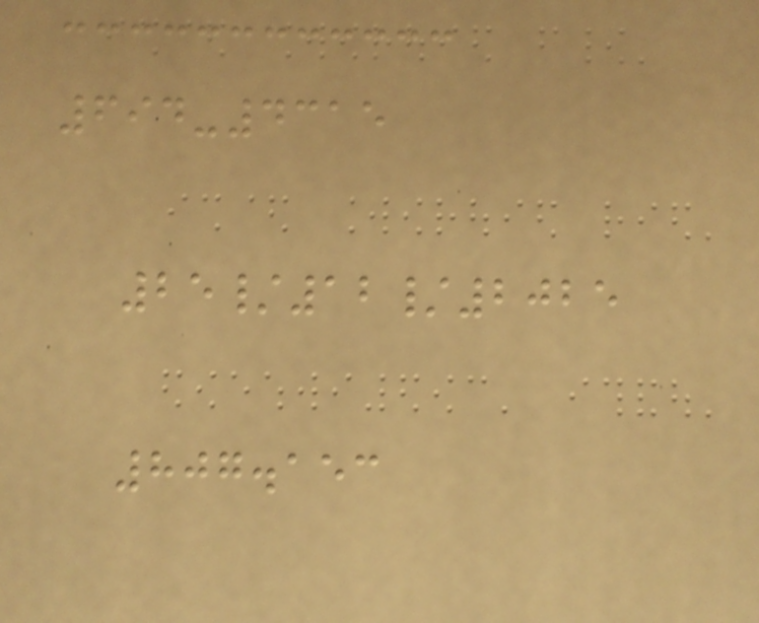694-4315
25/12/2025
807.153
